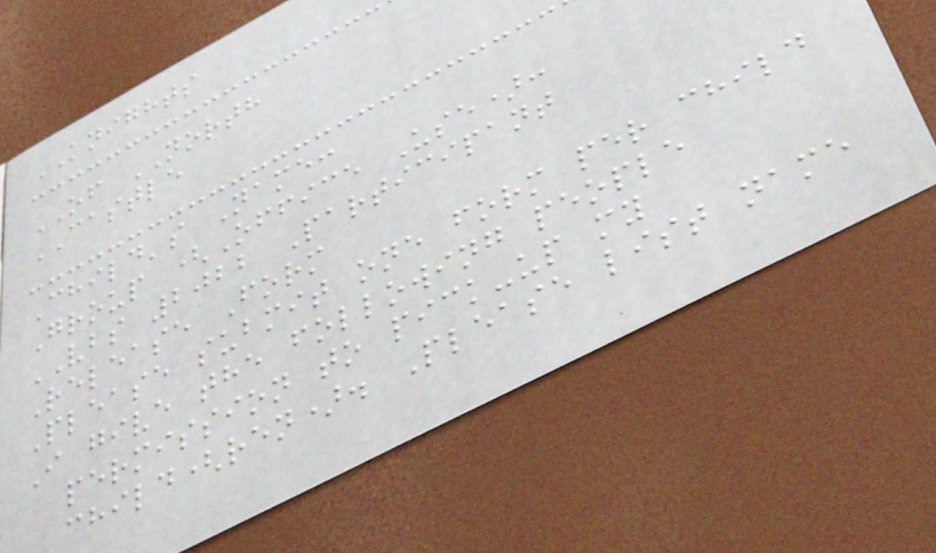KNIGHTS
OF NORTH
CASTLE
Child's Name:
Group (Office Use):
VBS 2022 Participant
Release Form
Please submit one form per child
I give the following people
permission to pick-up my
child(ren). Please list name
